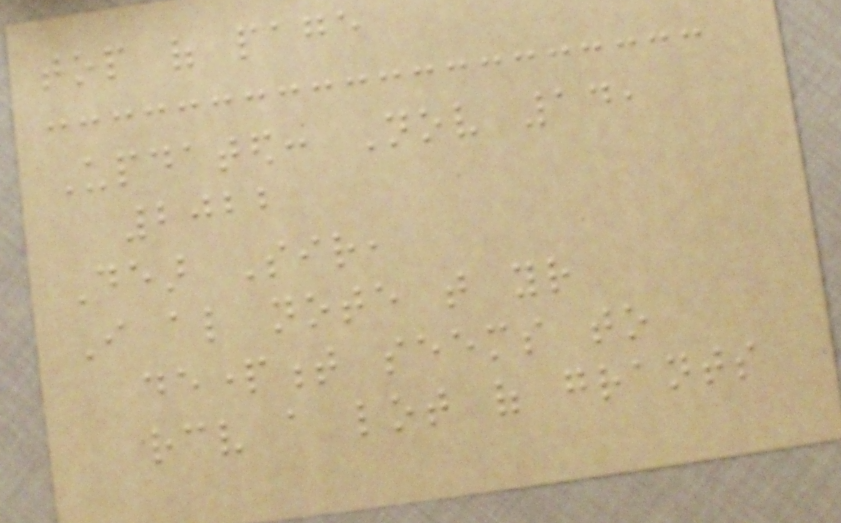top of page
Updated: Nov 14,
2022
Dear Sir,
I also note that your
department seems to
receive a lot of grants
